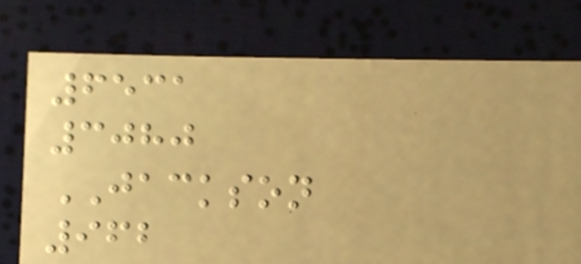6531
3080
JACKSON
962
